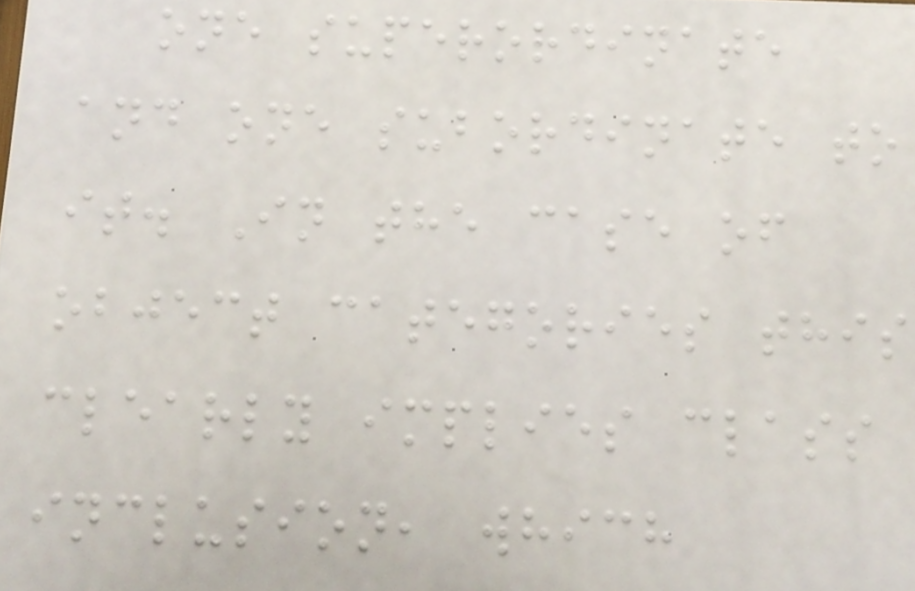one superordinate
and one subordinate to
it. In the case of
object categories this
clearly implies class
inclusion, which
